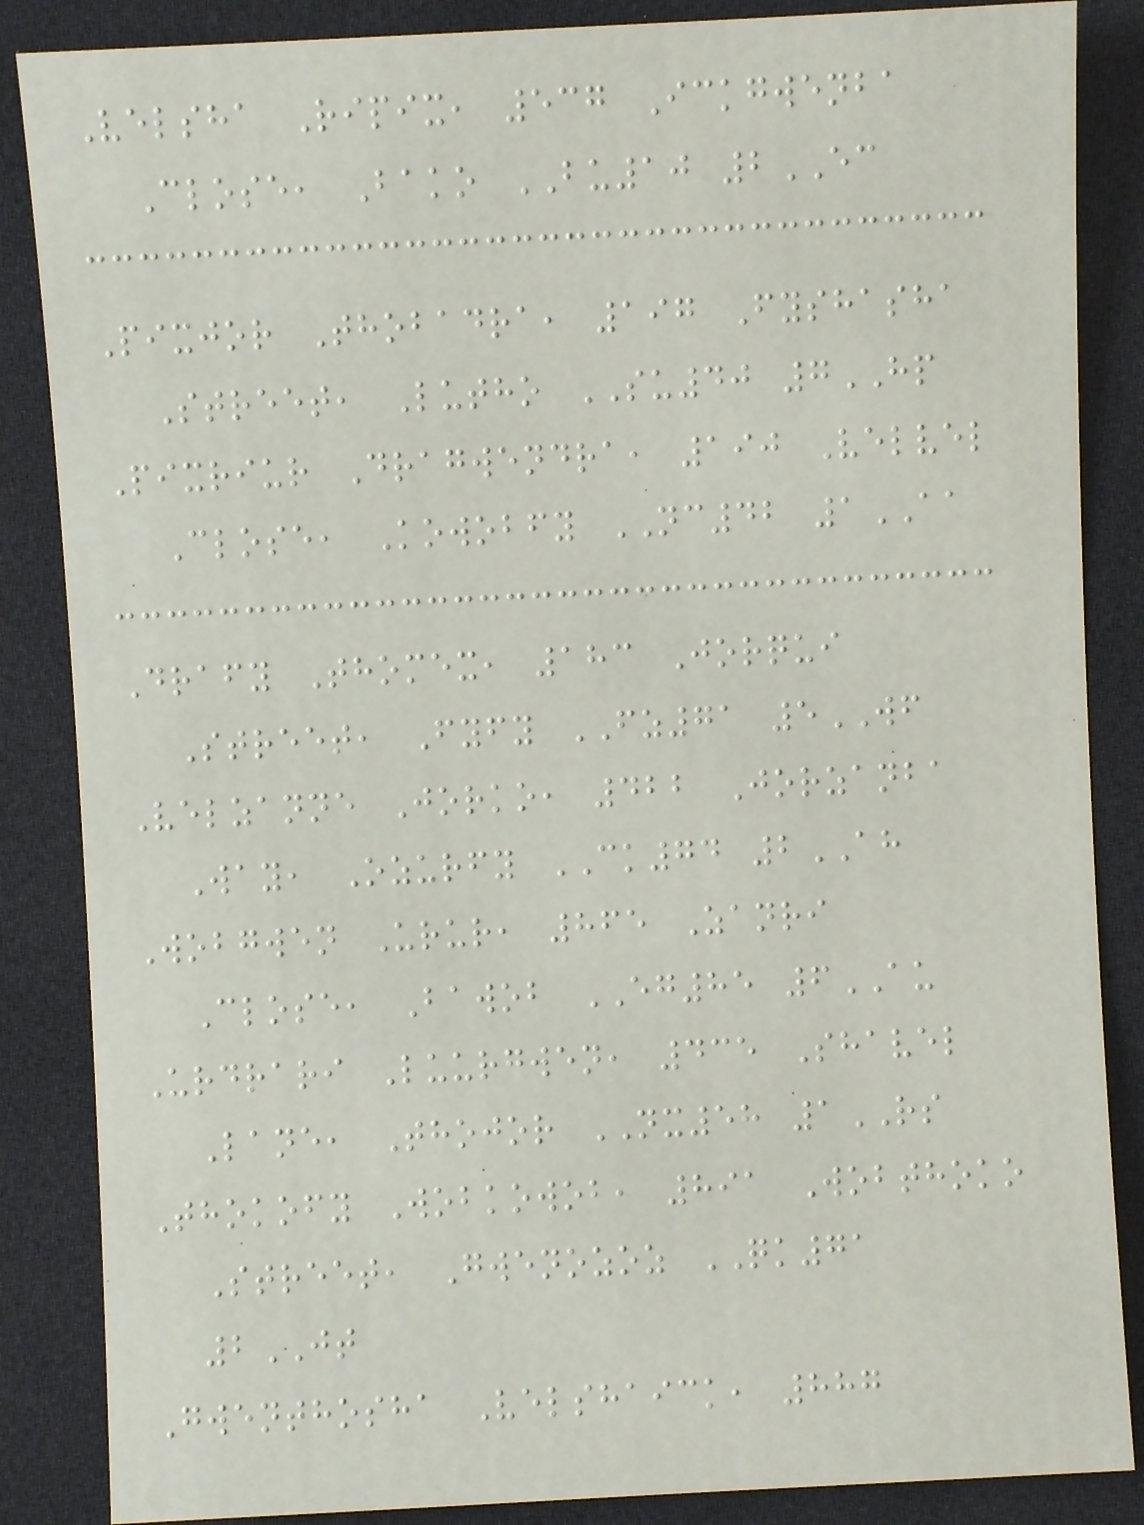Velsha Ripix, 537 Ickgwenba
Close, Bako BU10 2EC
Pixjor Thobadra, 197 Fyshasha
Street, Lutho SU40 7HP
Pixriur Dragwendra, 190 Velvel
Close, Kowobfy NC42 1AA
Drafy Thomex, 183 Jorqui
Street, Fyfy FZ71 5WF
Velzanne Jorko, 422 Jorzanba
Way, Ozurfy CK74 2AH
Wobgwen Urur, 865 Zanri
Close, Bawob EG85 6AU
Urdrari Luurgwen, 435 Shavel
Lane, Thojor NX58 1RS
Thokofy Wobkowob, 891 Wobthoko
Street, Gwenozoz QK71
2JT
Gwenthosha Velshaick, 887
